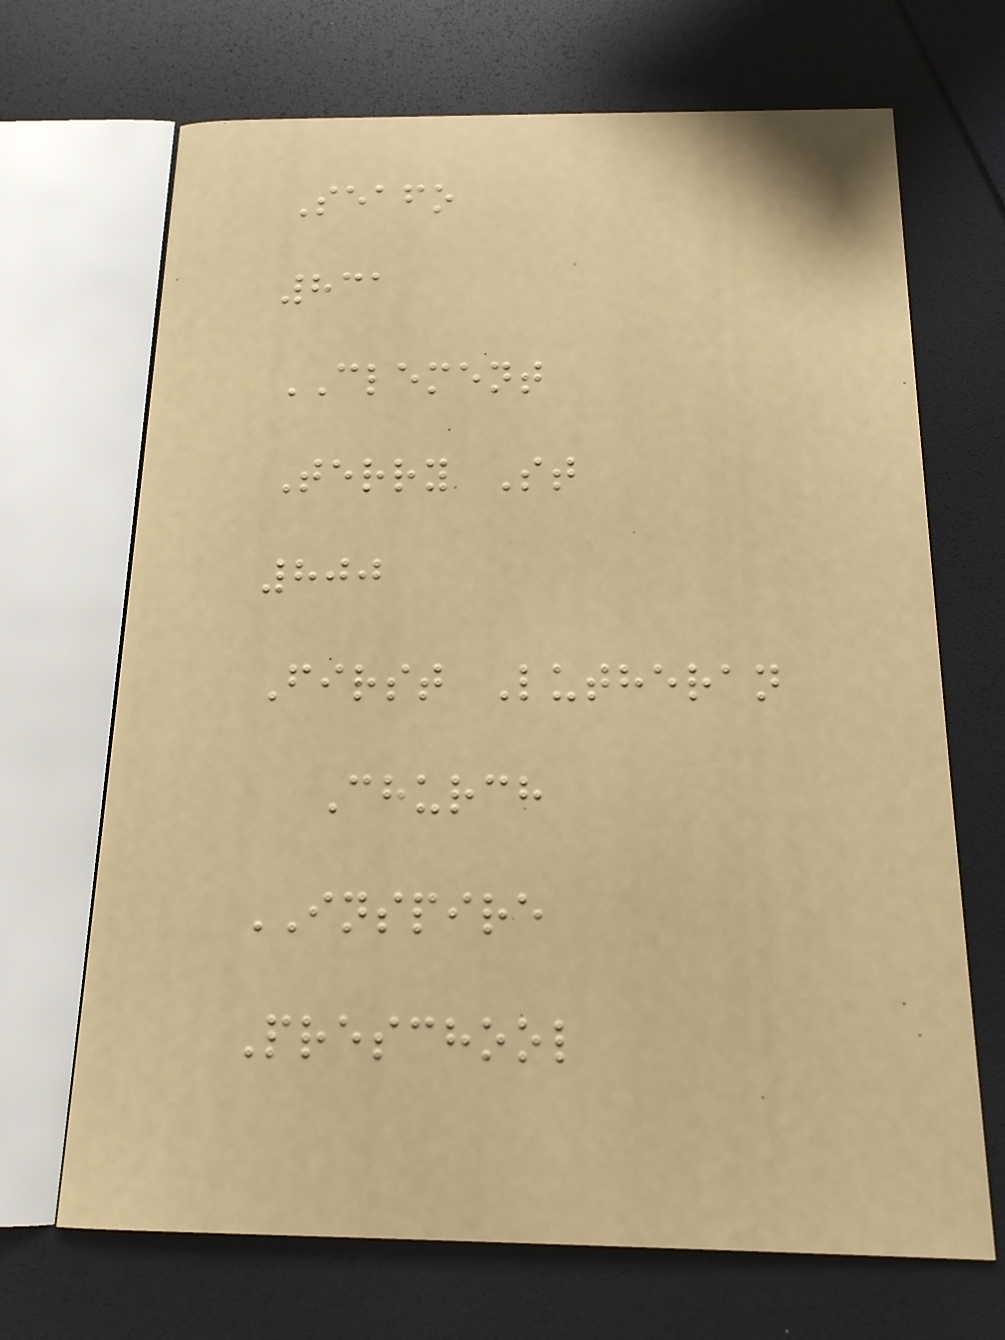Seafo
831
CLEMENT
Terry St
800
First Lutheran
Church
INSPIRE
Preschool
